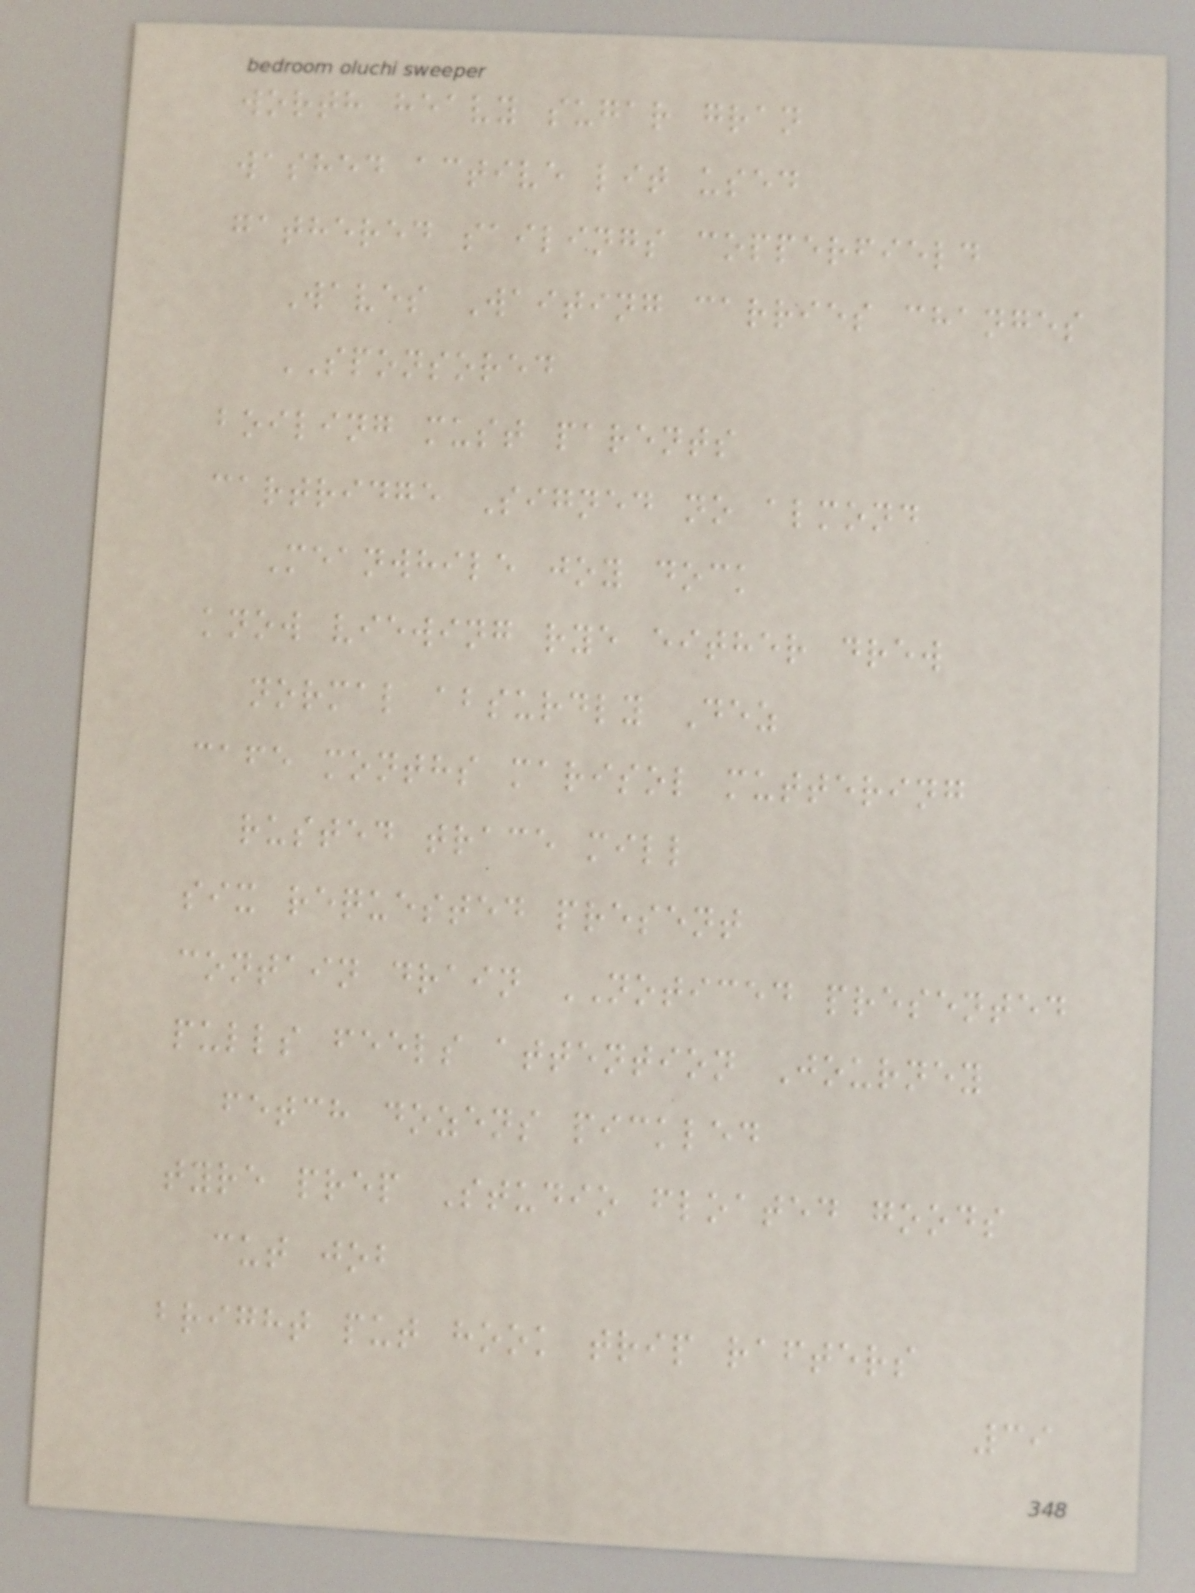worth heavy sugar gran
washed active lit used
gathered sailings copperfield
Waves Waiting carries changes
SPONSORED
boiling must parents
cartridge Signed no almond
Meanwhile joy dock
know viewing rye either drew
normal absurdly Dez
cafe months marisol muttering
rusted trace mill
six requested present
contain drain NOTICED presented
pulls feels attention Journey
fetch dozens pickled
tyre prep Studio floated goods
cut job
bright put hook trip rafters
39
